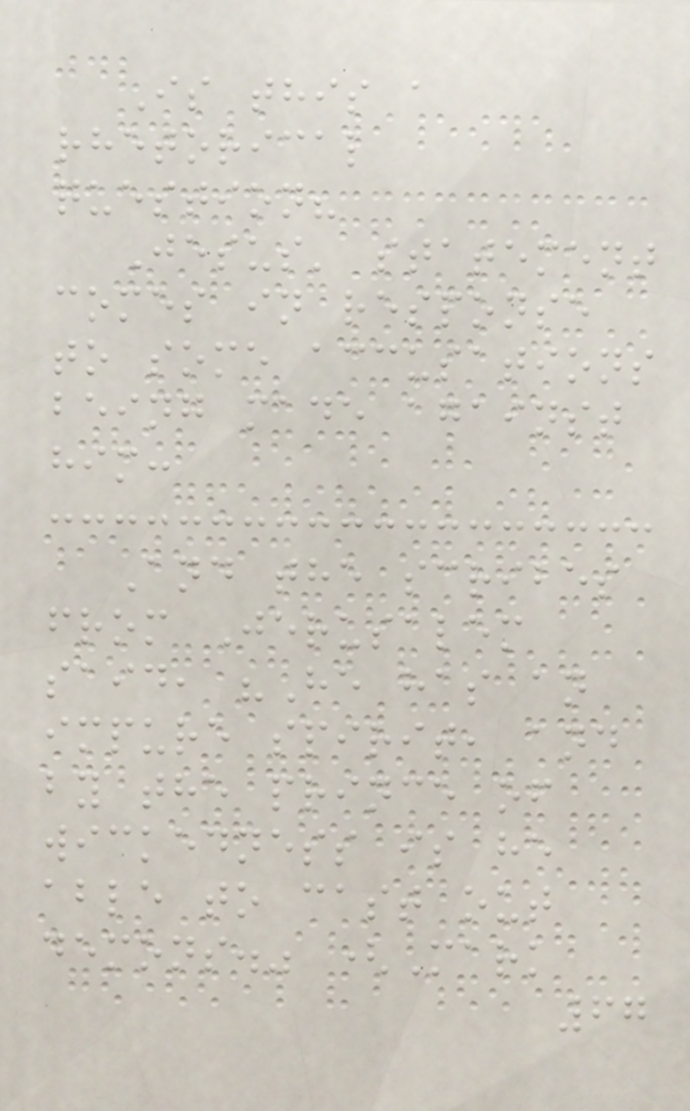Is this a
rhetorical
question?
Jesus' statement
comes in response
to some accusations
being made against
him:
And the scribes
from Jerusalem
said, "He has an
impure spirit, and
by the prince of
wickedness is he
able to cast out
demons." (Mark
67
